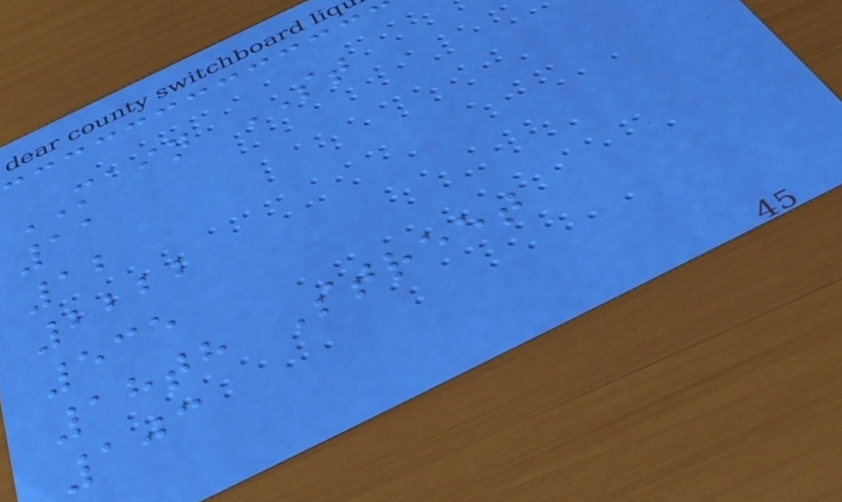MAIN ST
11
12
2222
535
18th Street
103
